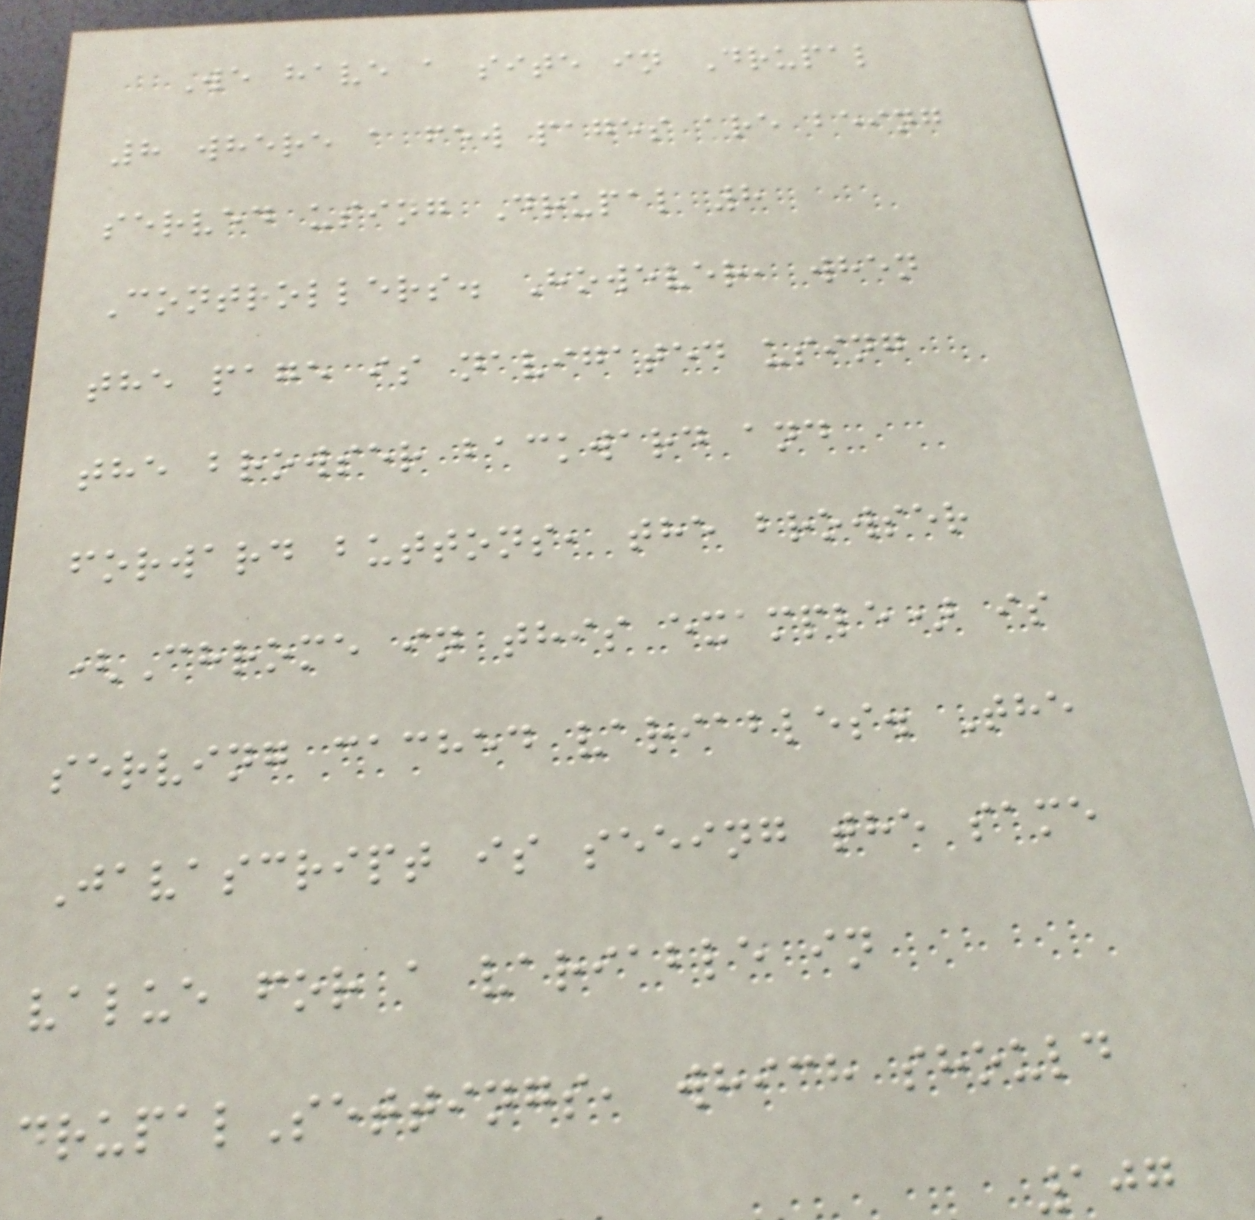We have a site in Drupal
8 where a few pages are being
served using Drupal 8
Controllers. However, when
the page is navigated using
the browser backward and
forward buttons, the browser
(Chrome in this example) is
serving cached variables. The
Javascript is seeing the same
value for a variable in
drupalSettings, which should
107
